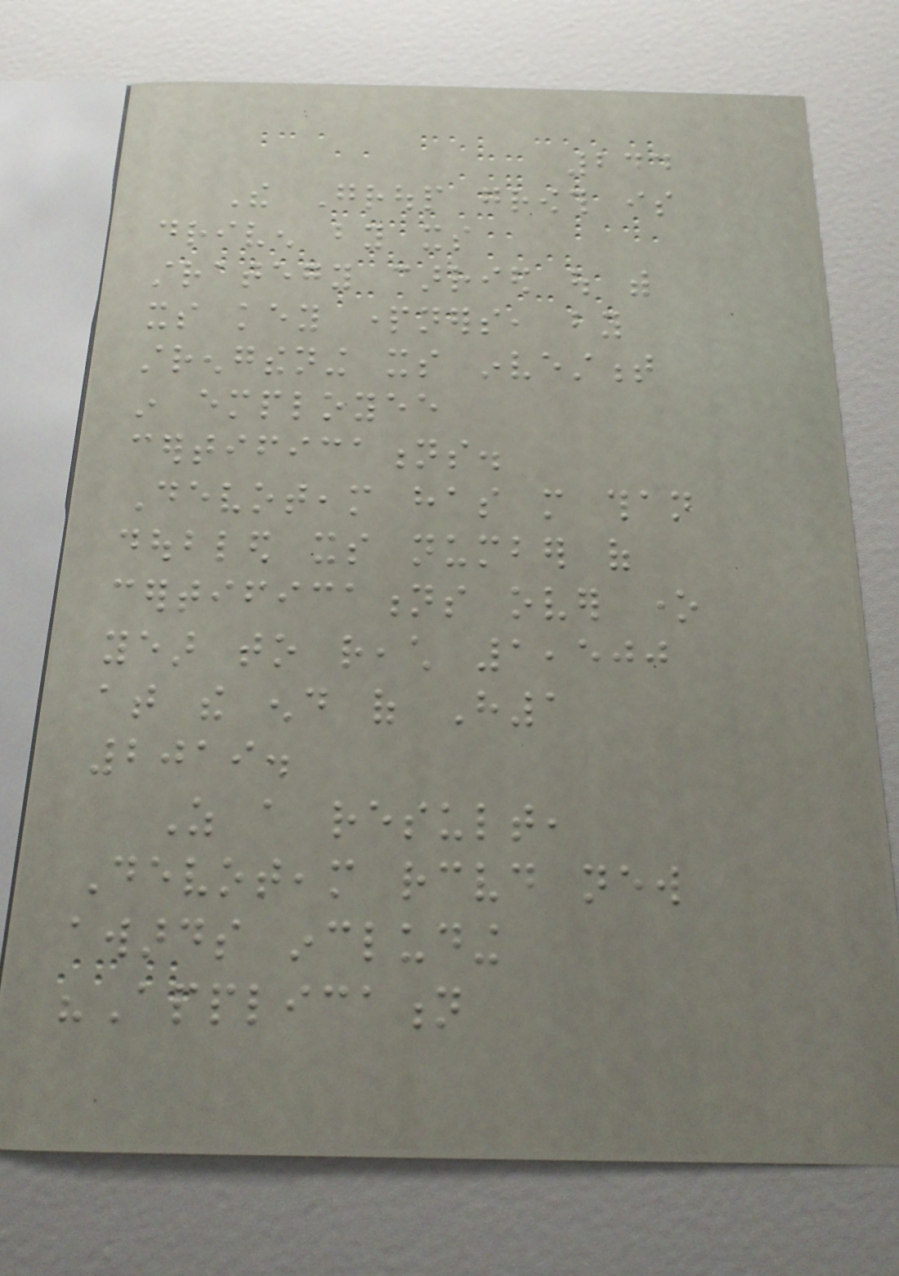244
The Group growth is
driven by its
strategy carried out with
its key partners, by
strengthening its investment
in employee
certifications.
Devoteam has more than
doubled its number of
certifications over one
year to reach 1,500
at the end of H1
2019.
As a result,
Devoteam received new
awards including
"Application
